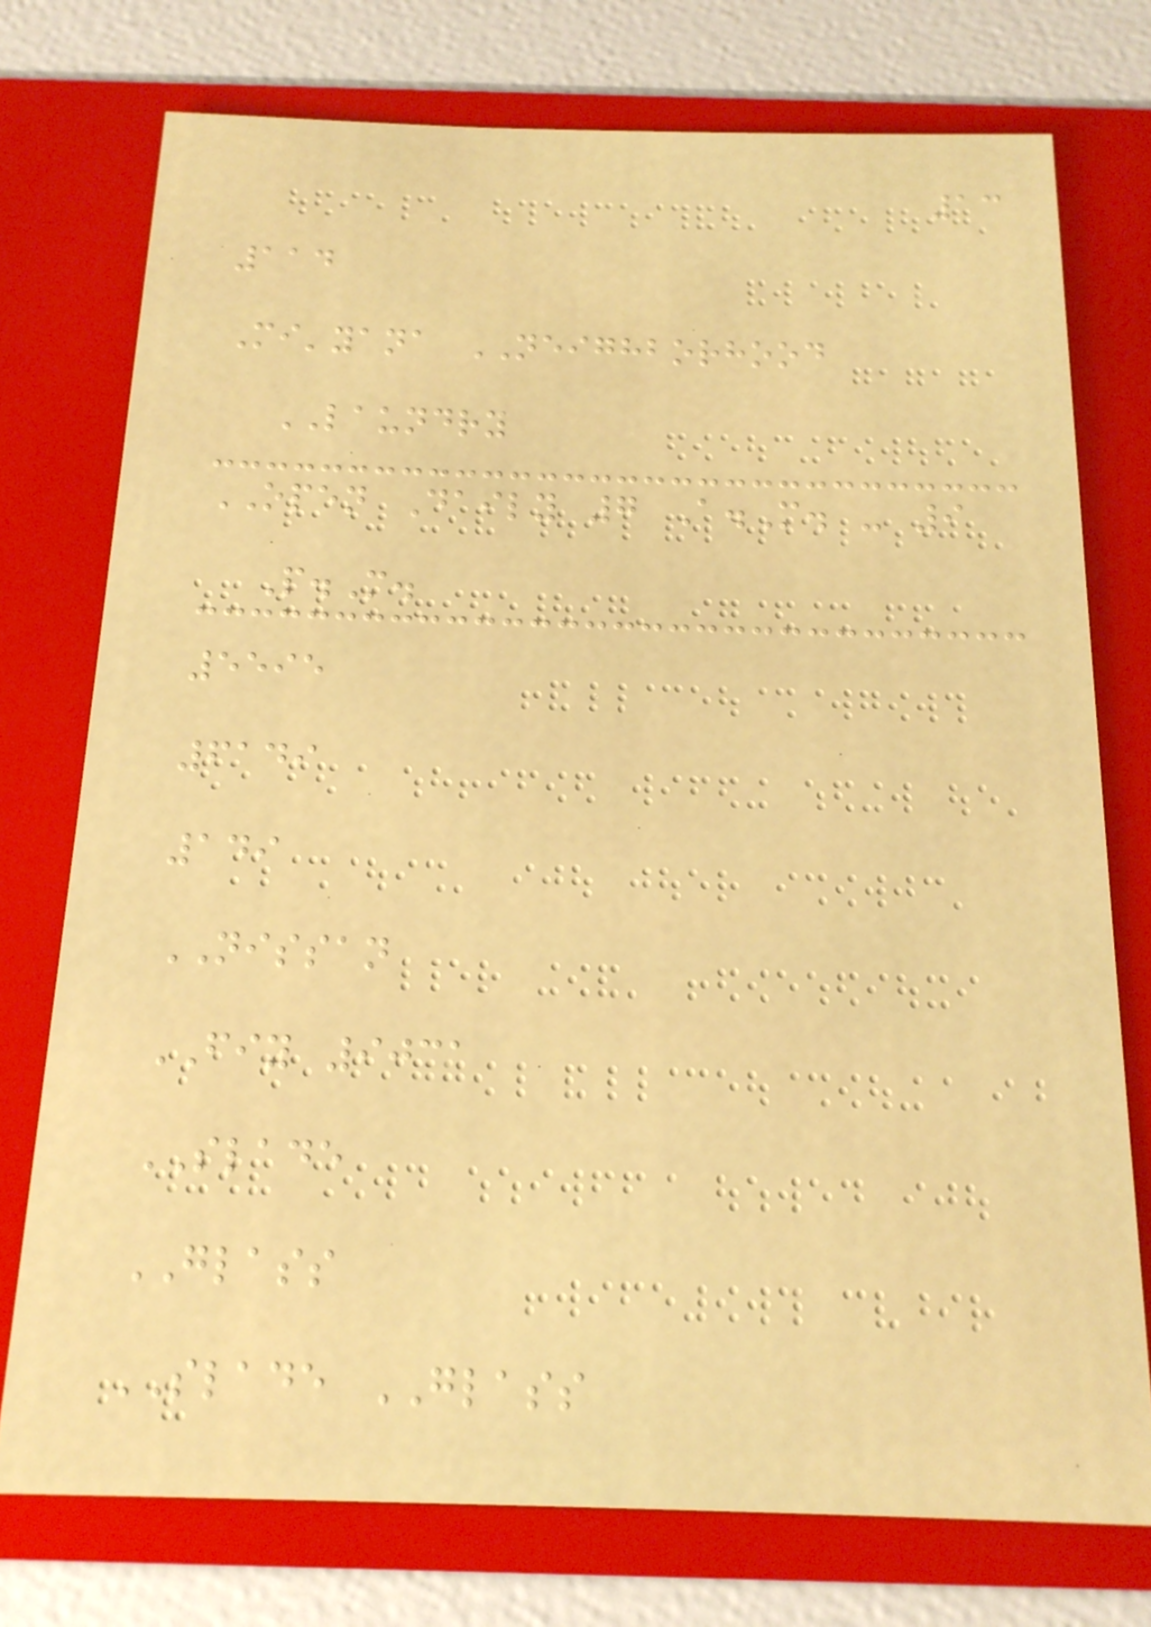13
114
Mi'yana NEIGHBORHOOD
LAUNDRY
OPEN Daily 7 A.M. - 9
P.M.
5595
6149
149
NISSAN
FIY 9031
SLADE
GLASS
SLADE GLASS
